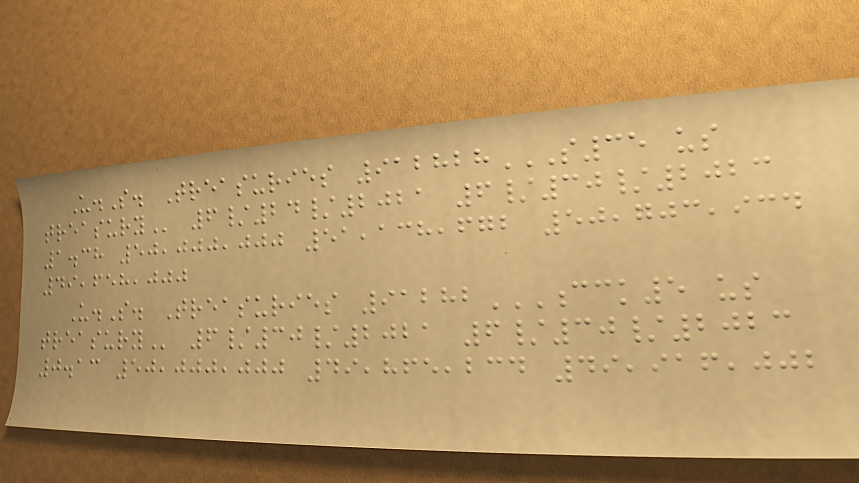U.S. Treasuries 912828S35 US
TREASURY 6/24/2021 6/30/2023
1.38 50,000,000 51,138,672 50,703,934
49,658,000
U.S. Treasuries 91282CCK5 US
TREASURY 6/30/2021 6/30/2023
0.13 50,000,000 49,865,234 49,916,002
